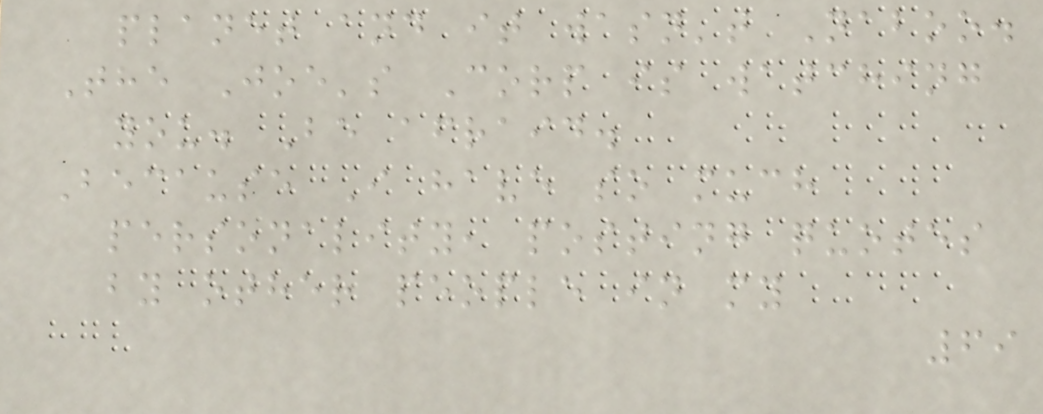planet and it wasn't Naboo.
The Joe's Corp is watching
you. Be afraid.
Because I have so much
personality, posting quotes
by other people in my
69
